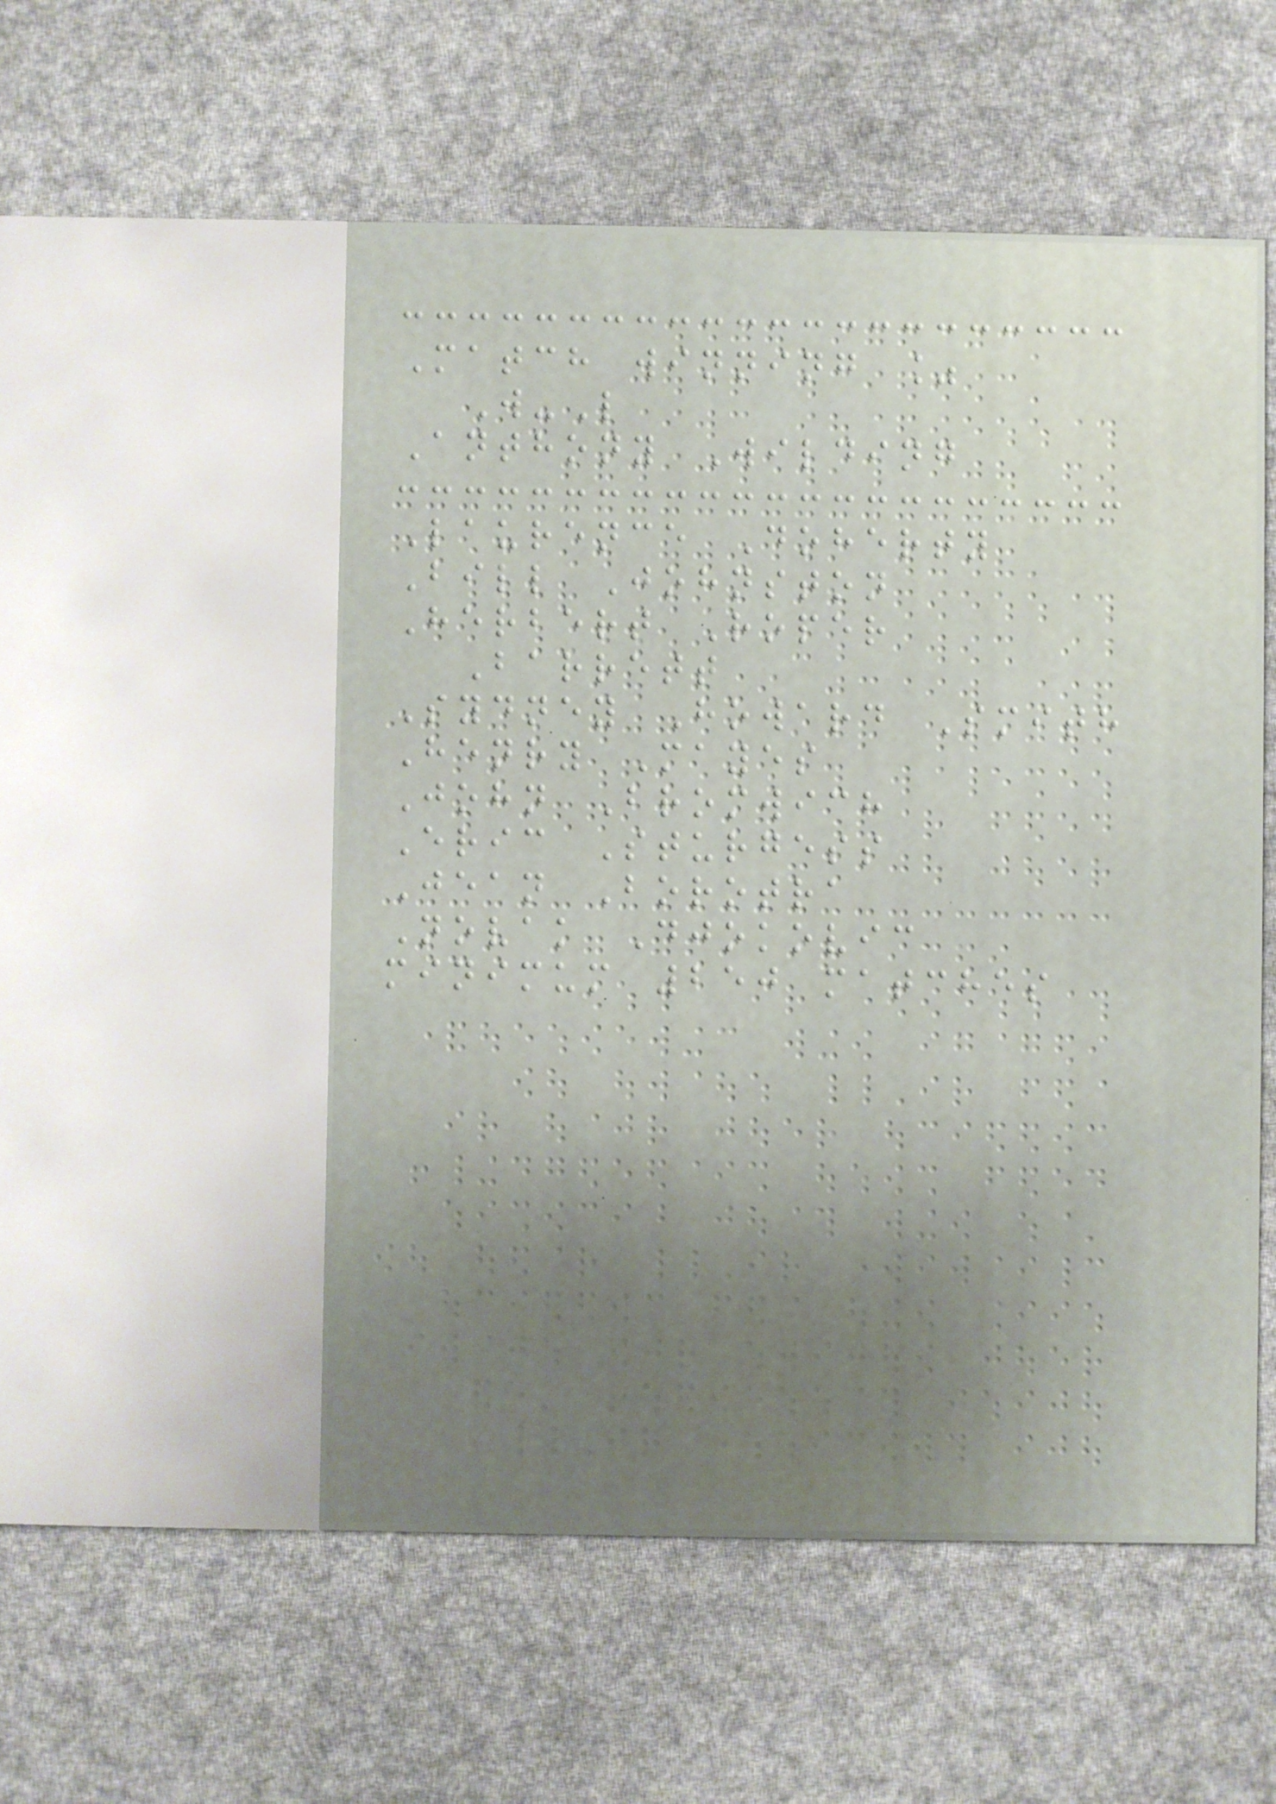Match winning %
W-L
Anthony Wilding
Laurence Doherty
Bill Johnston
Herbert Roper
Barrett
Sydney Howard Smith
Henry Mayes
John Bromwich
Eric Sturgess
Jean Borotra
Novak Djokovic
minimum 250 matches
